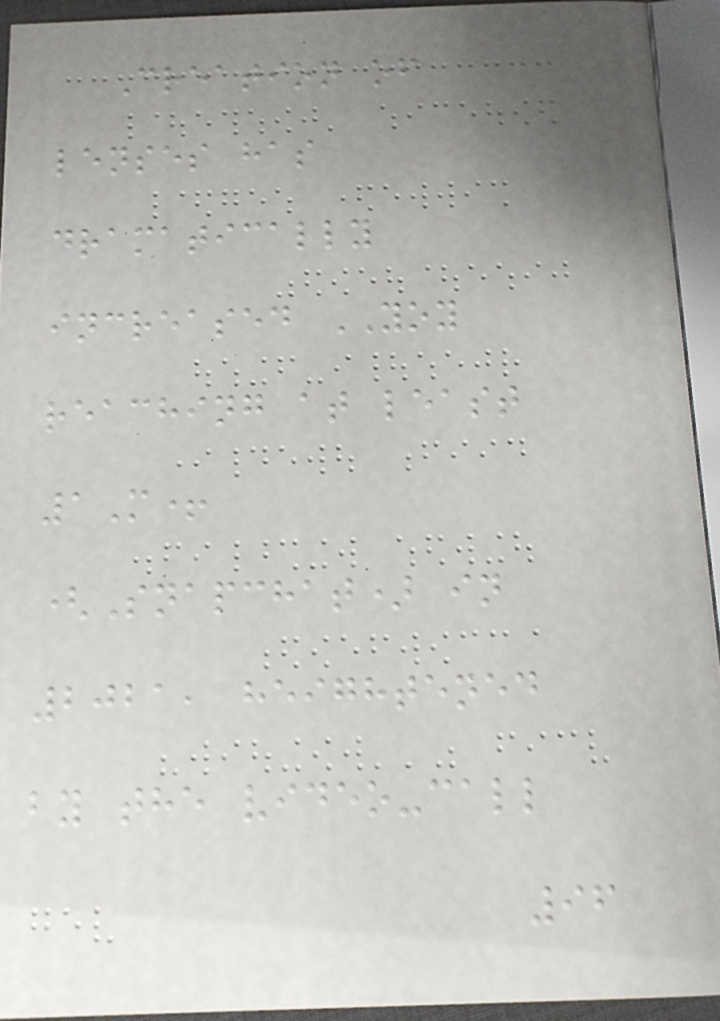Creation of
lenses has
dramatically
increased YOY
reaching at least
1M+
(Snapchat) in
2021, heightened
by the video-call
96
